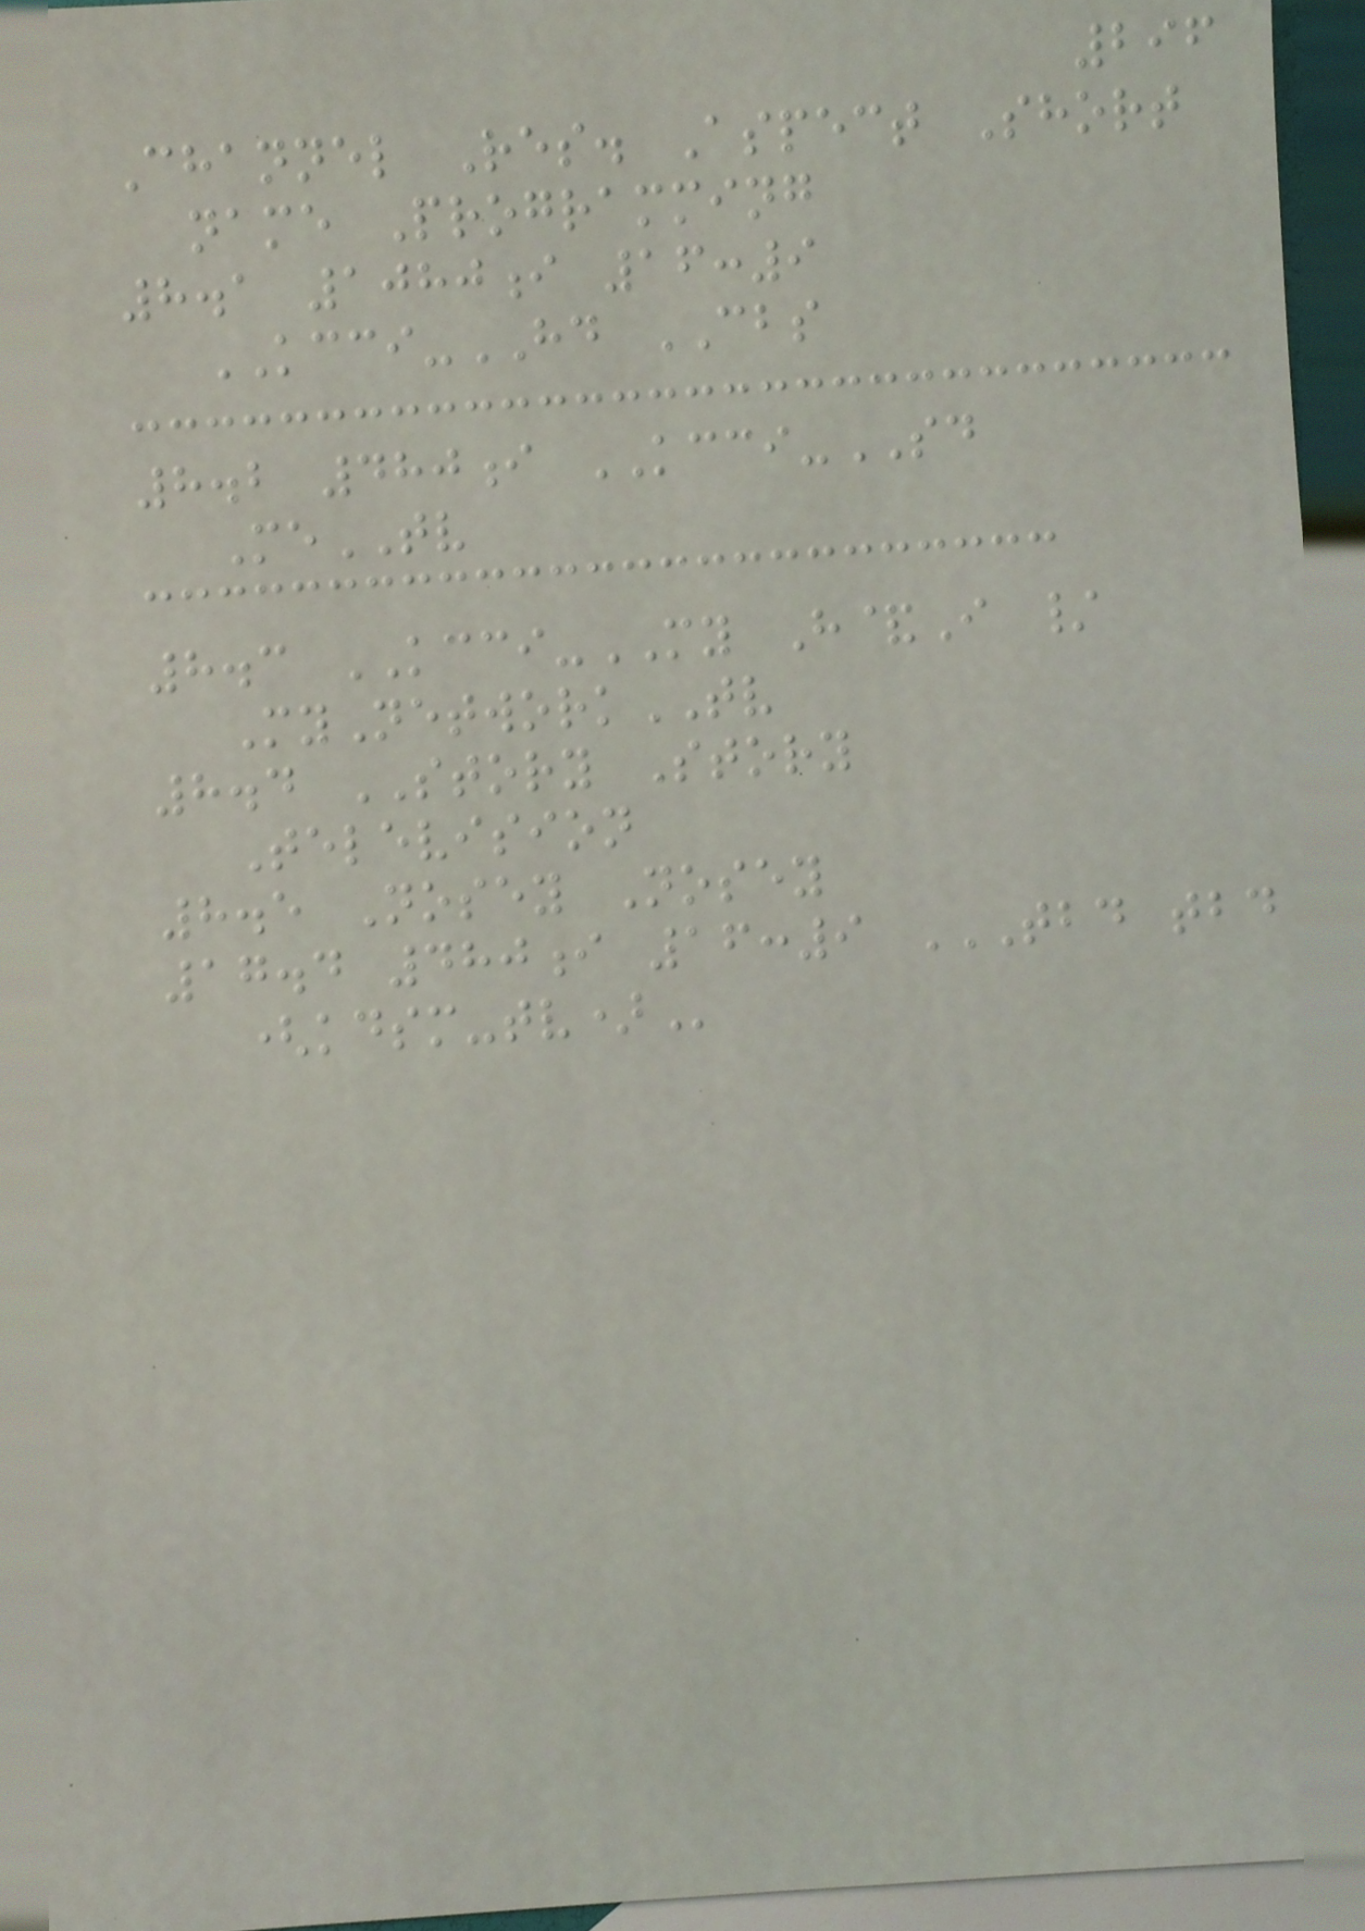296
Channel Res. Aspect Short
name Programming
8.1 1080i 16:9
KCCI-HD CBS
8.2 480i KCCI-SD
MeTV
8.3 KCCI-MY H&I /
MyNetworkTV
8.4 STORY Story
Television
8.5 Nosey Nosey
17.4 480i 16:9 TBD TBD
(KDSM-TV)
